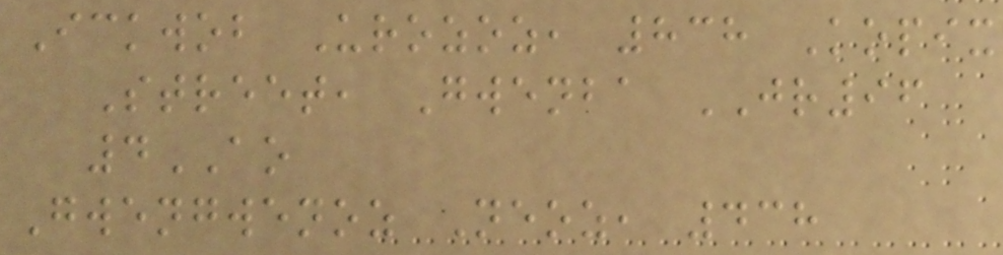Ickwob Urozoz, 838 Kopix
Street, Gwenba JR96
4AO
Gwengwenoz Neoz, 438
